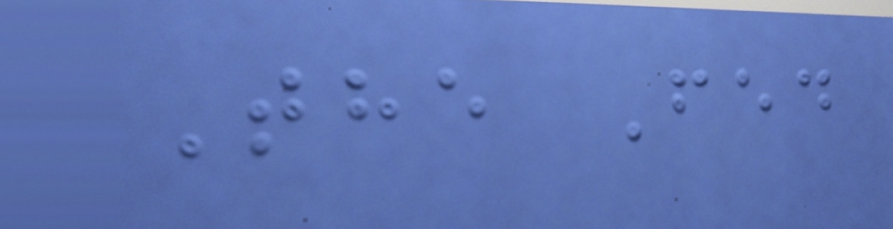The Fed
